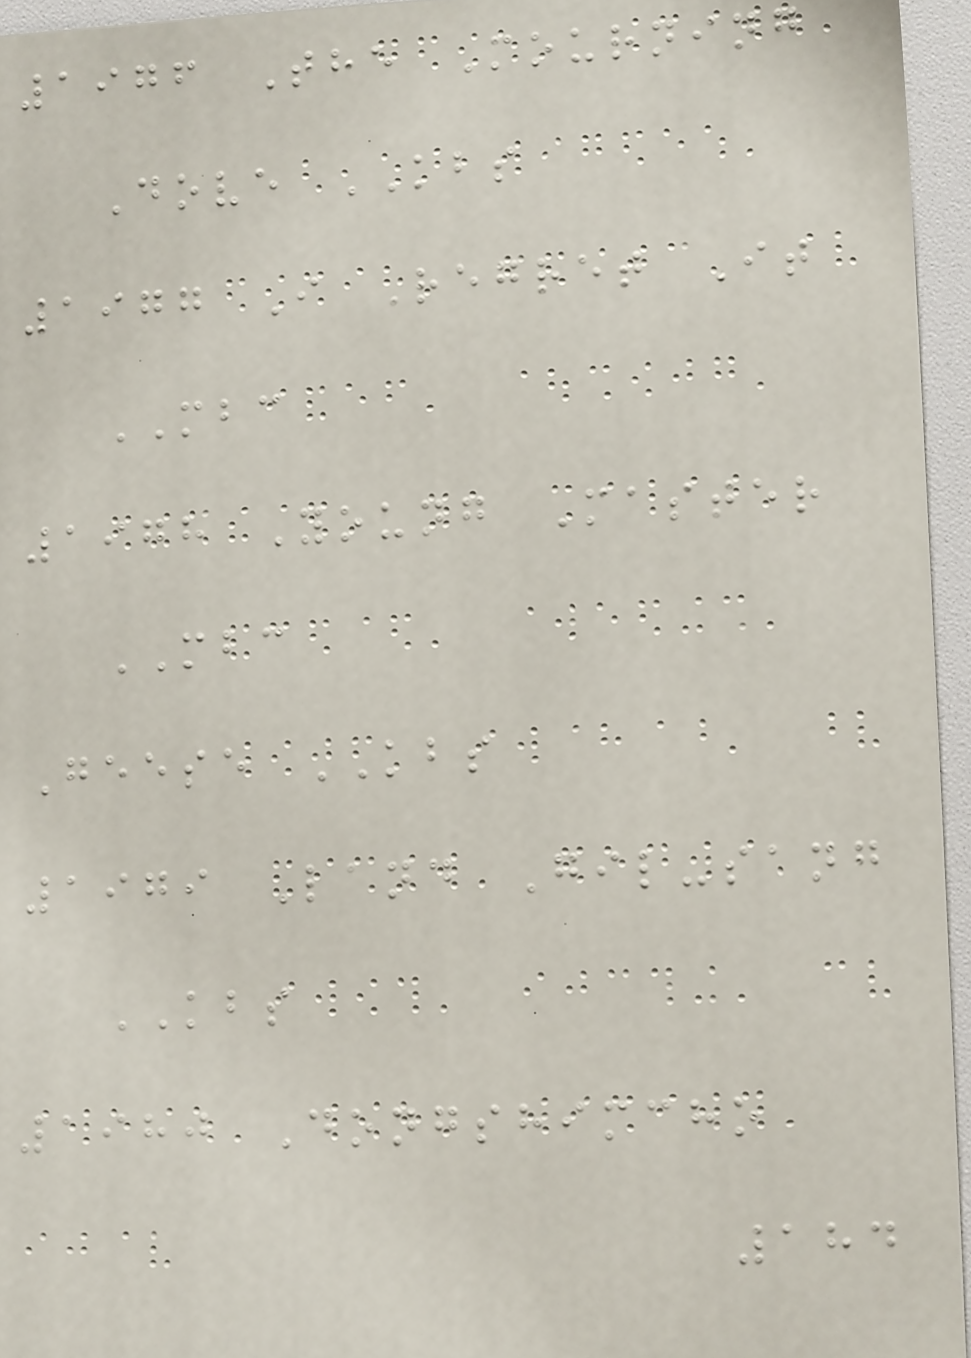1976 The Mourning
Dove KBS
1977 I Regret It
MBC
1978 Young Master
MBC
Geese KBS
1979 Land Gil-sang
KBS
1980 Dongshimcho
184
